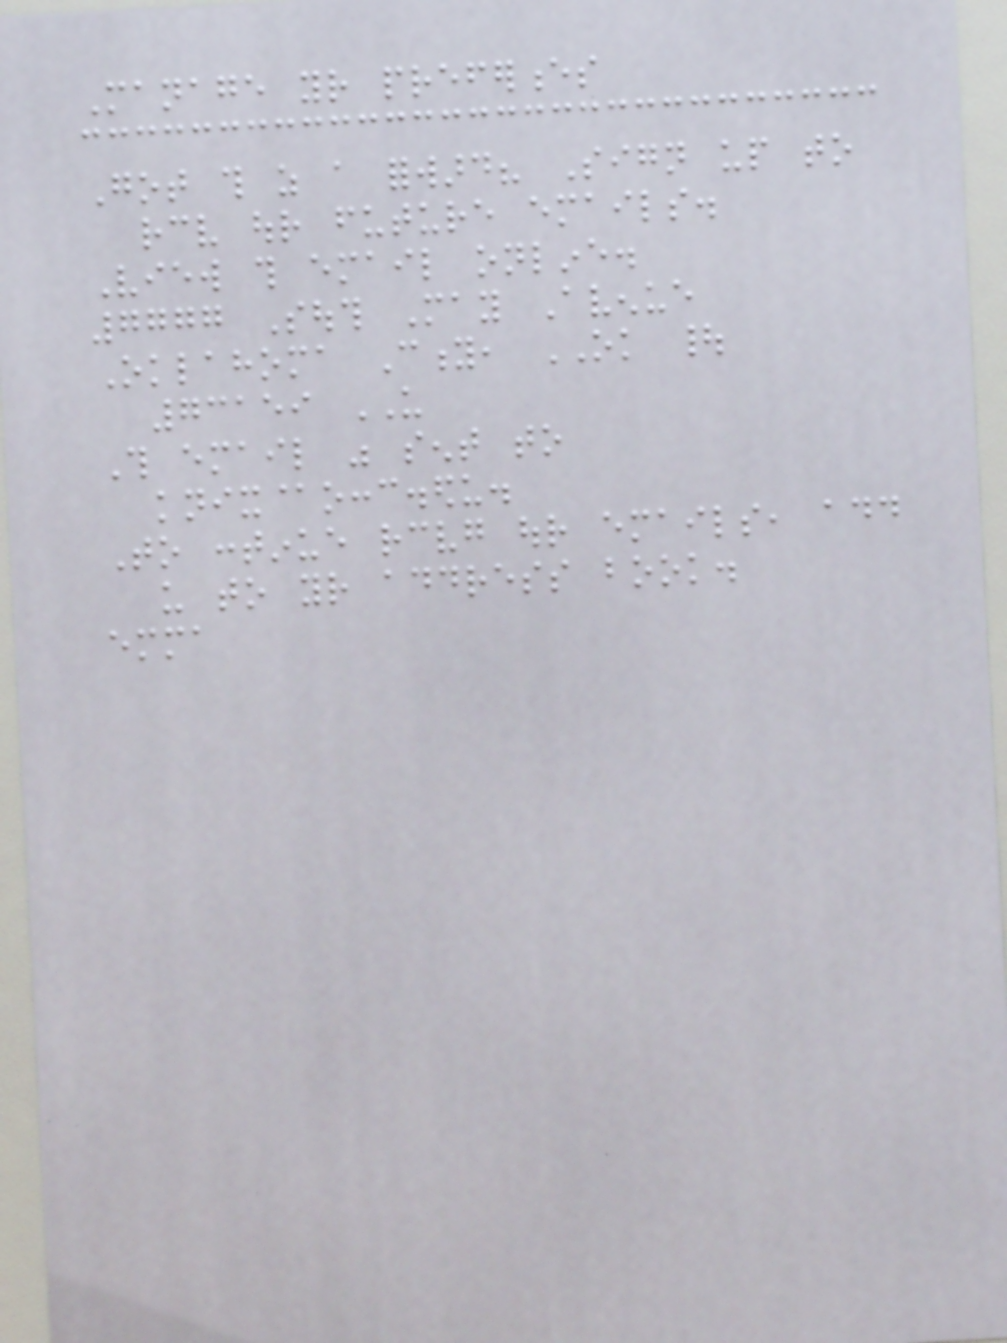Manage your preferences
Got this as a forward? Sign up to
receive our future emails.
View this email online.
7777 South May Avenue
Oklahoma City, OK |
73159 US
This email was sent to
knix@occc.edu.
To continue receiving our emails, add
us to your address book.
emma
